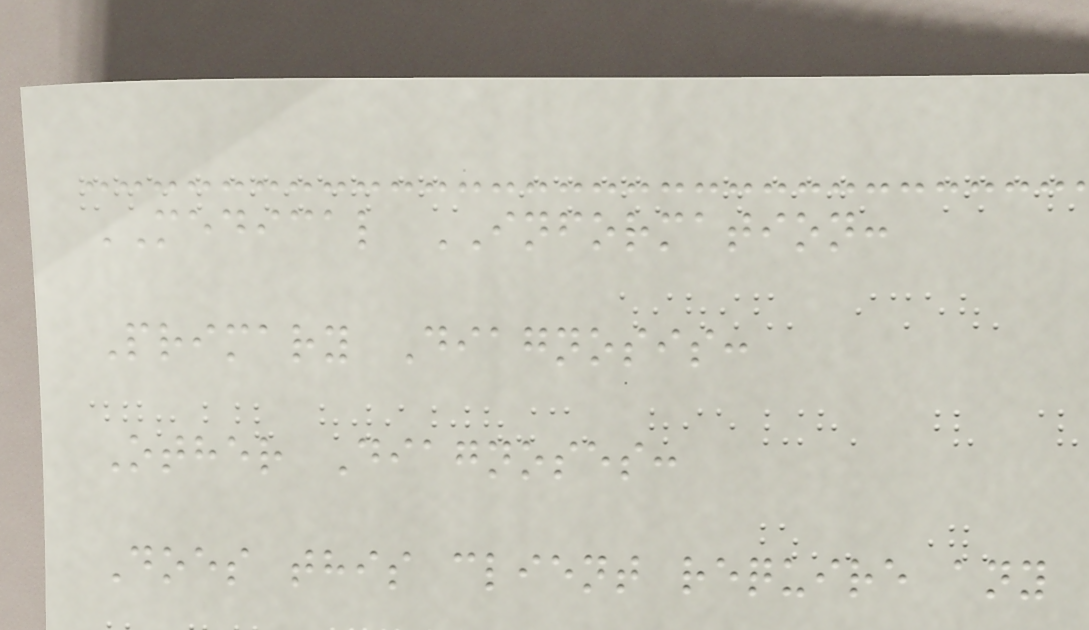MEDICAL INFORMATION:
Primary Diagnosis:
Other Diagnoses:
Does this client require any
